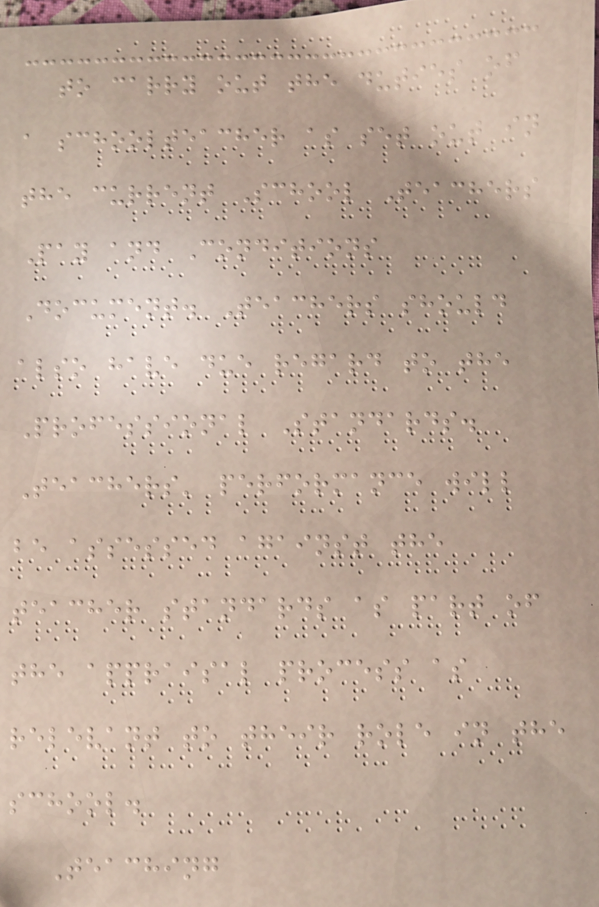to carry out the duties of
a schoolteacher as set out in
the current School Teachers
Pay and Conditions
Document. Teachers should
also have due regard to the
Professional Standards.
Teachers' performance will
be assessed against the
teacher standards as part of
the appraisal process as
relevant to their role in the
school.
Teaching
